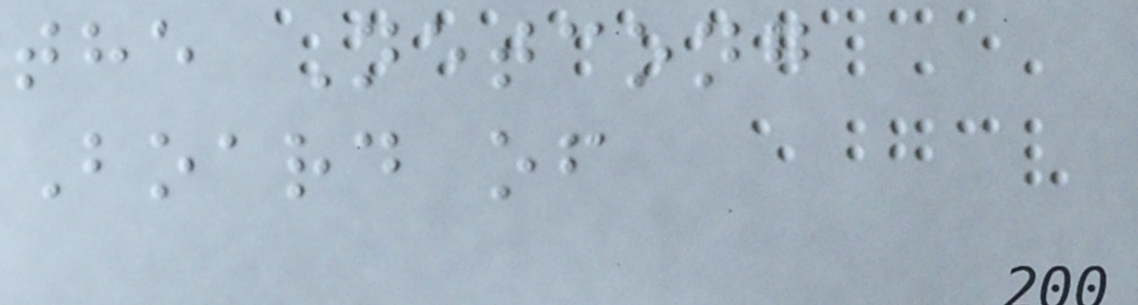the Netcong
Board of
